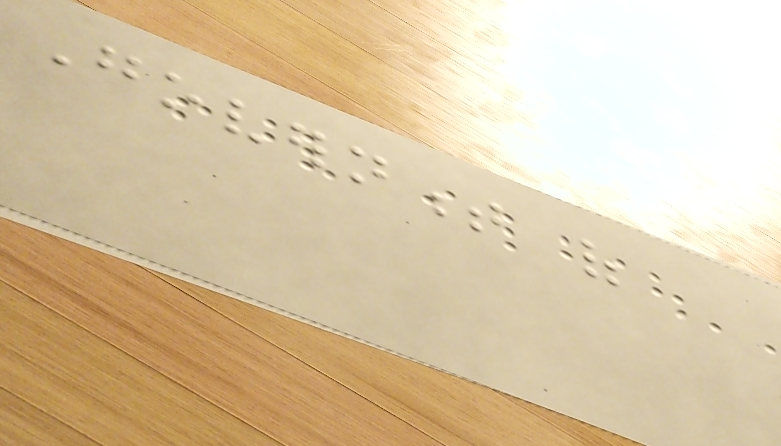Government of
